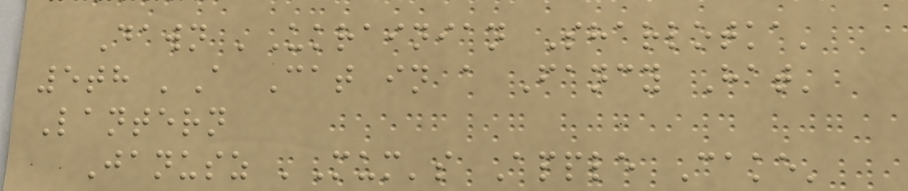Dawn 'Ukrainian Sharlotka'
5th 'A Cat in a Fancy Hat'
Lantern
Janusz 'Mum's Apple Cake'
